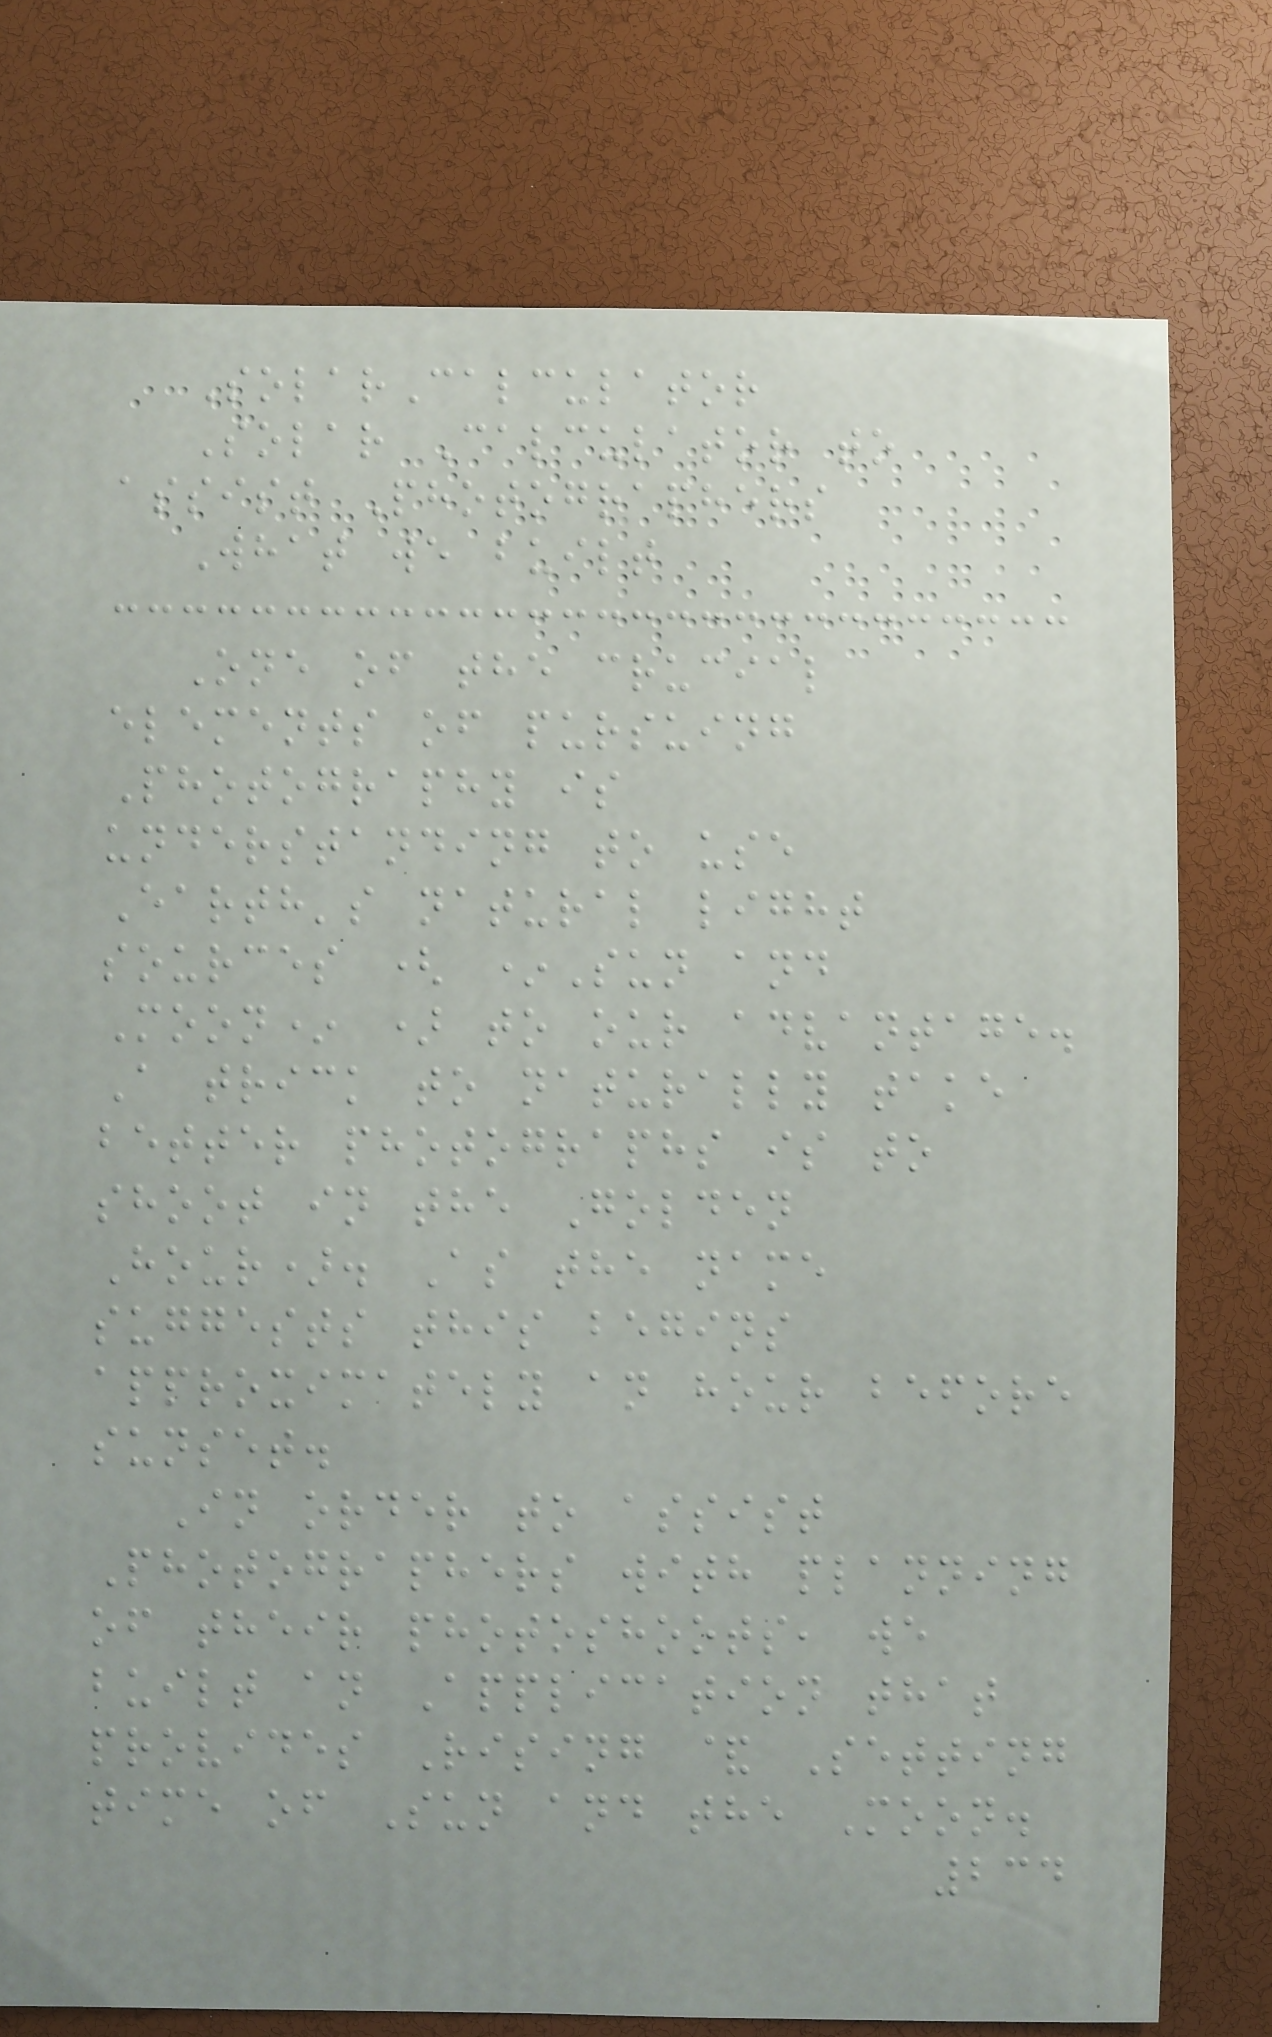SolarCalculator
Solar Calculator to
assist Photographers
What we built
One of the crucial
elements of pursuing
Photography is
understanding to use
Earth's natural light
sources ( *Sun and
Moon* ) to our advantage.
A trick to naturally take
better photographs is to
shoot in the Golden
Hour). As the name
suggests this begins
approximately an hour before
sunset.
In order to assist
Photographers with planning
of their photoshoots, we
built an Application that
provides Rising & Setting
time of Sun and the Moon.
234
